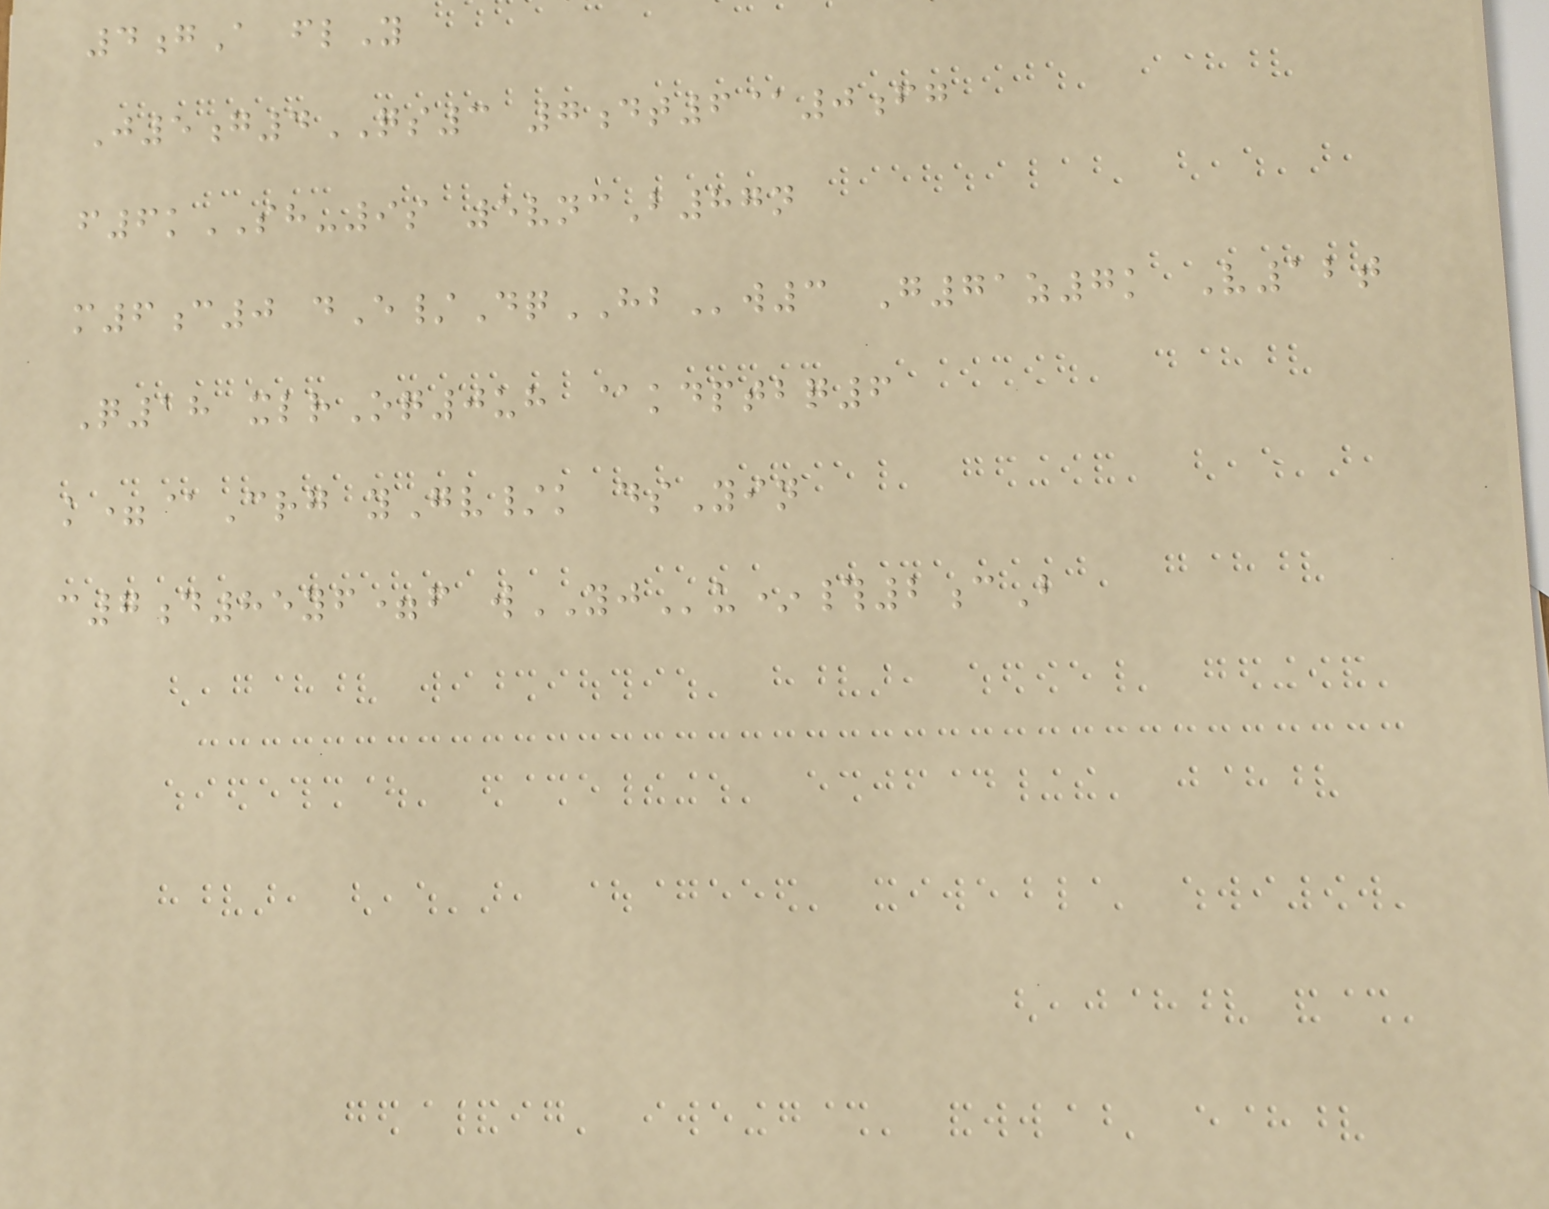4gA flY
J5g4QS3 7dt6@0fg
f6kSH-9s 5vncB87n
m6c0 dE/DqHBw3 G71z7k V12t
Q18 xlrOq0uh @kdptbq6
k=@Crg yGv/k dsYin
c7d85yf=f wYJu*#2cB
